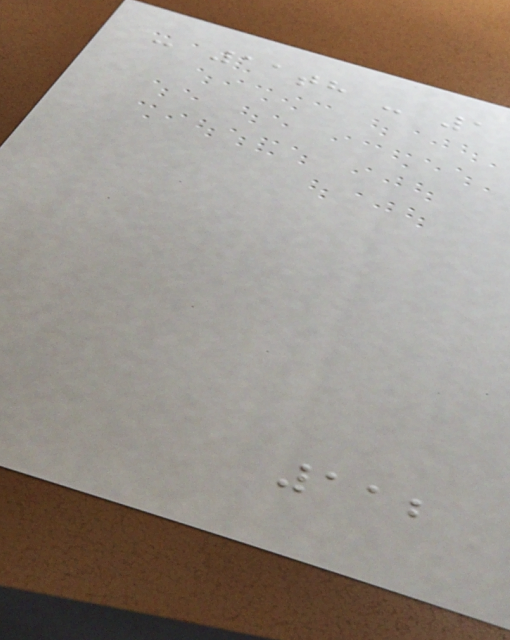- 11th - 1
112
